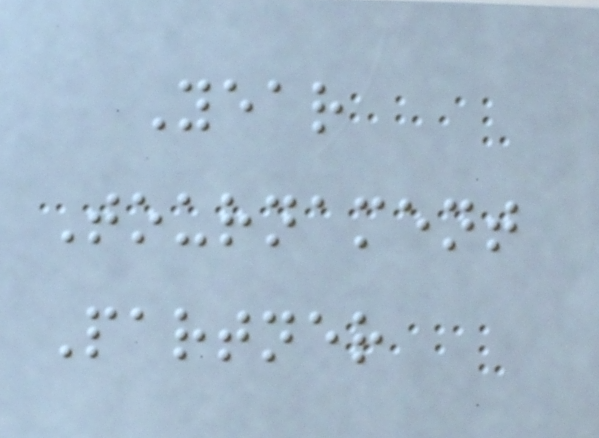Year
Tournament
Partner
